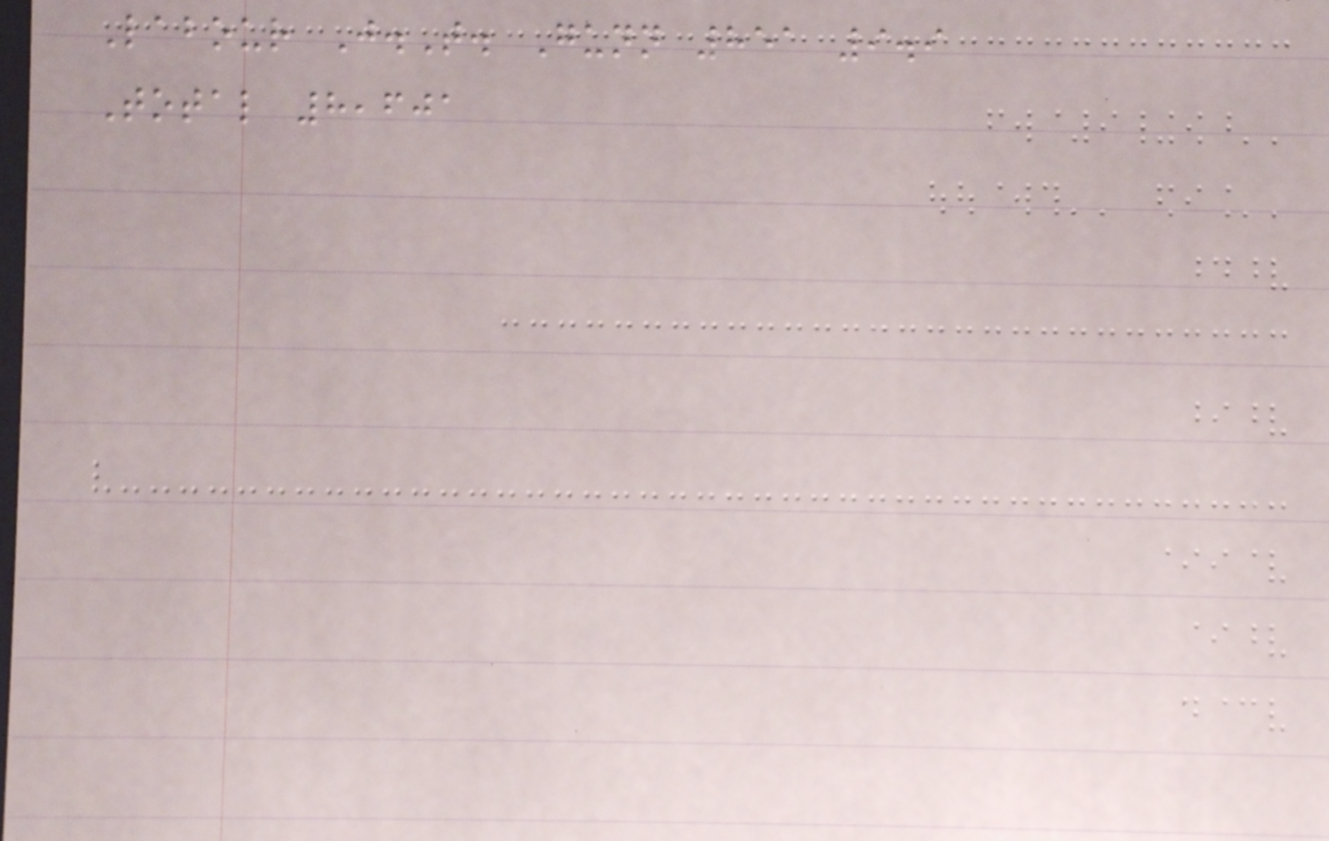Labour J.T. Gunn 851 9.9
Total 8,601
